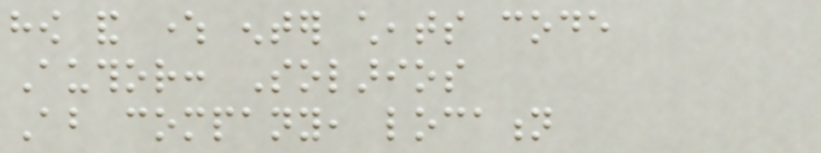how and where enter cheats code
Author: Solarios
About company, location
